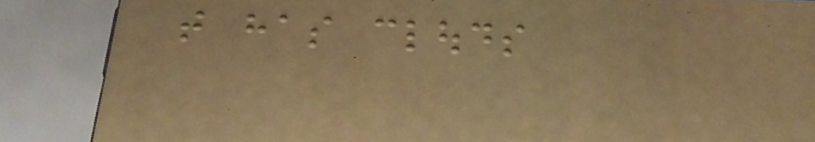that has clouds
